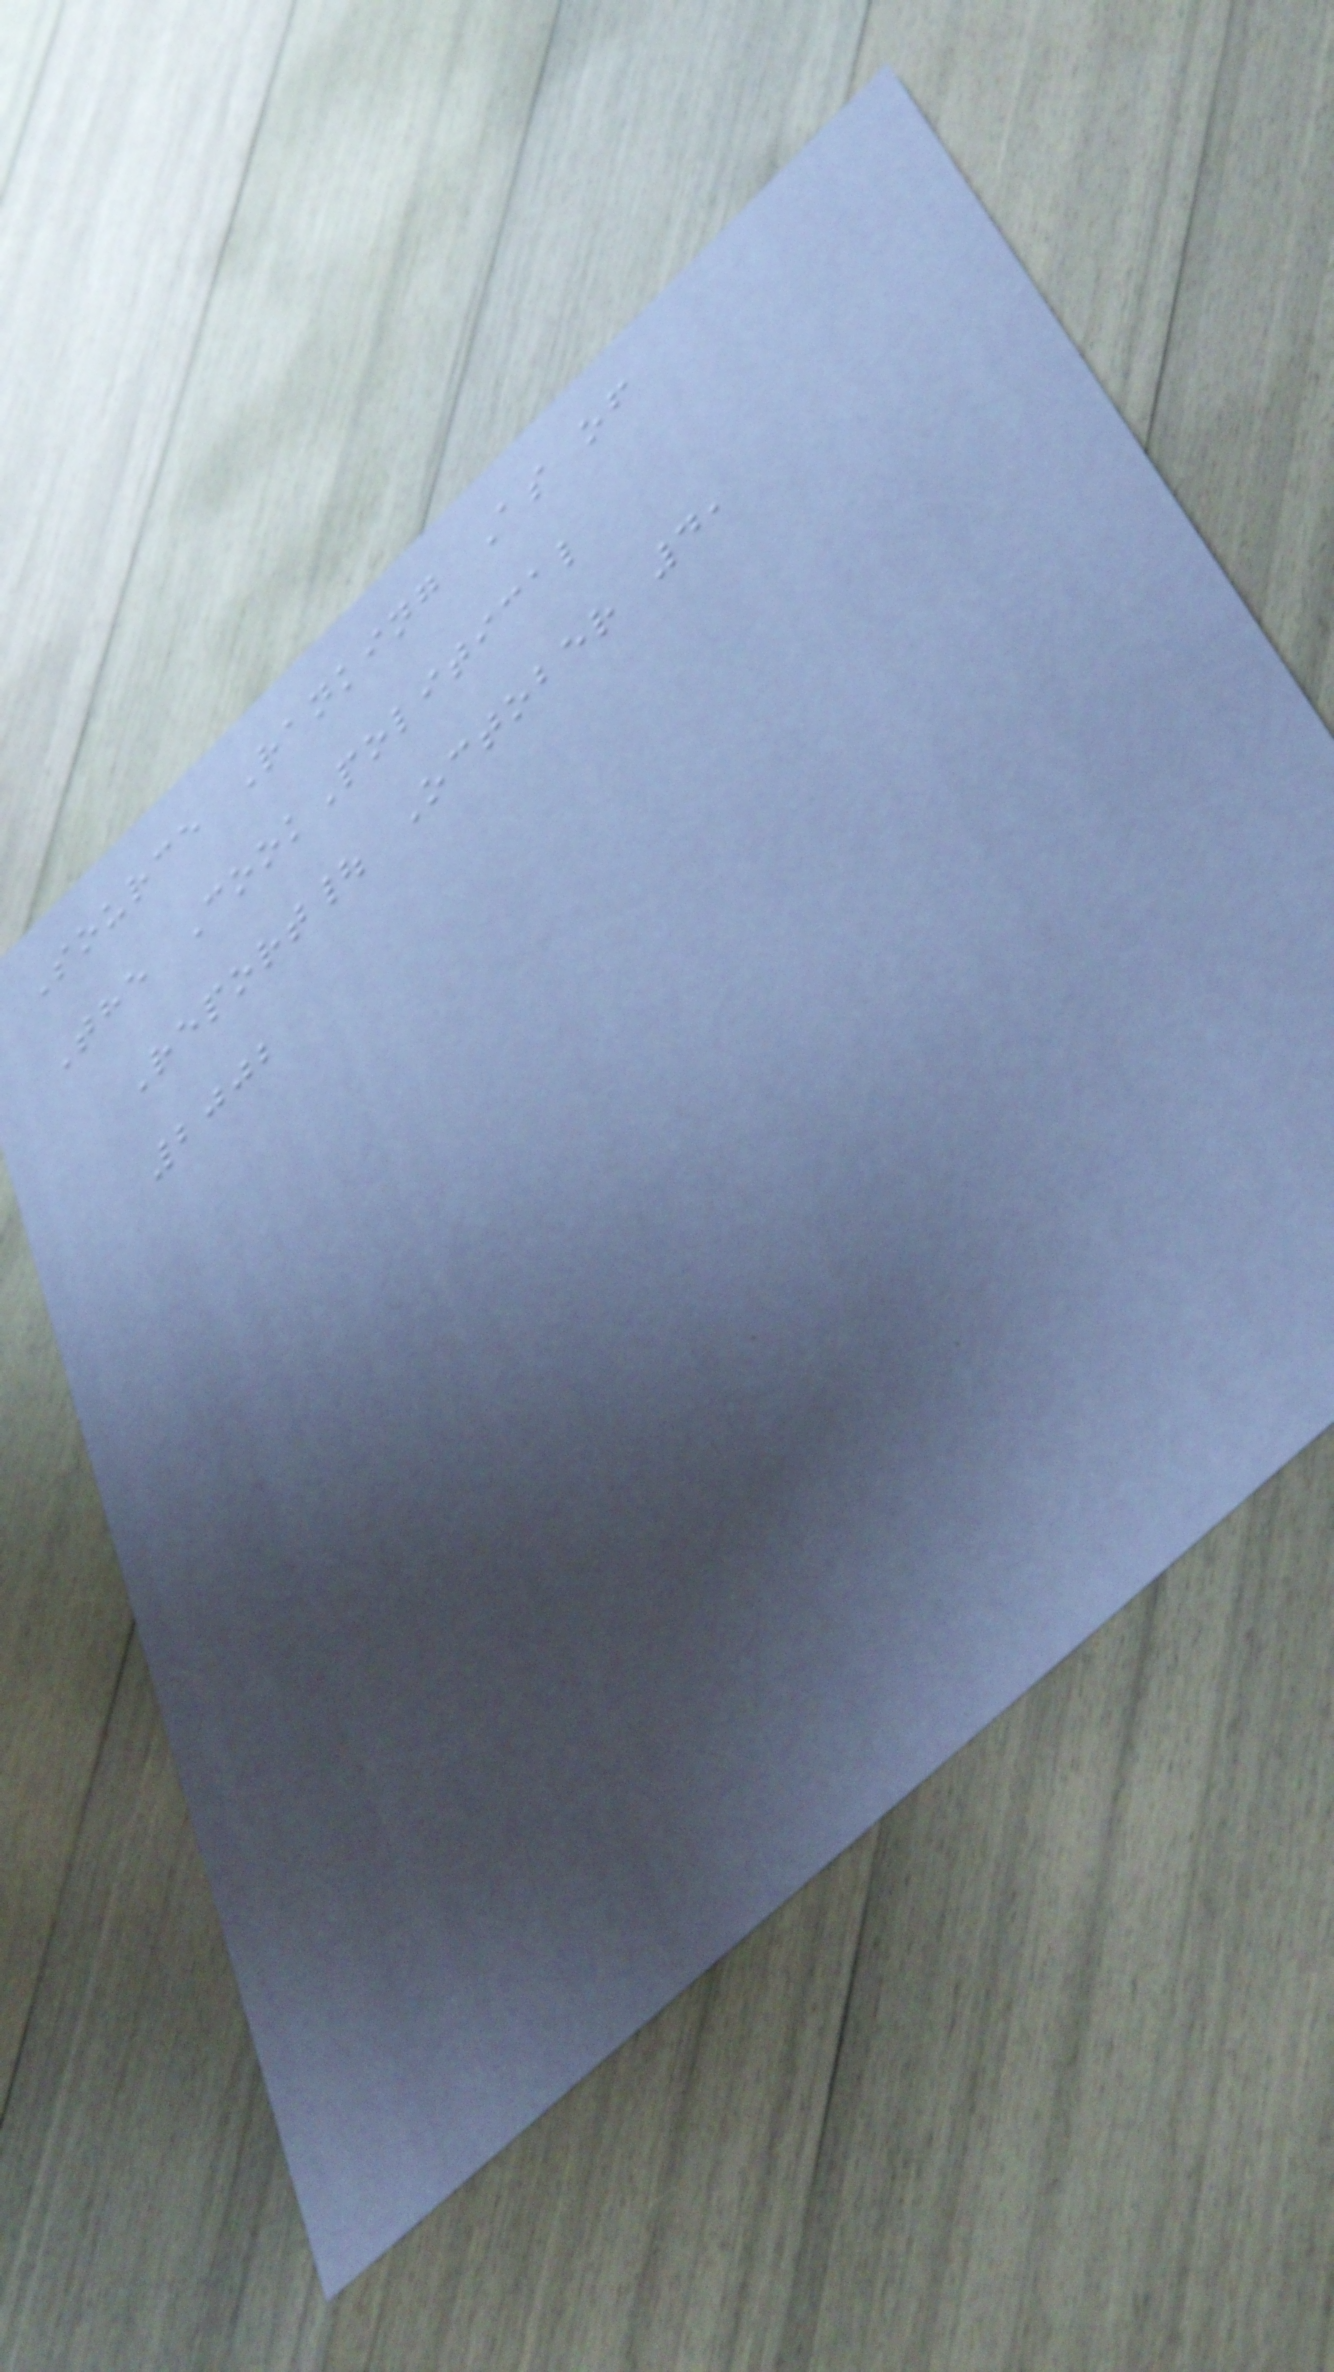Source Ranking As of
The CookPolitical
Report| October 4,
2002
